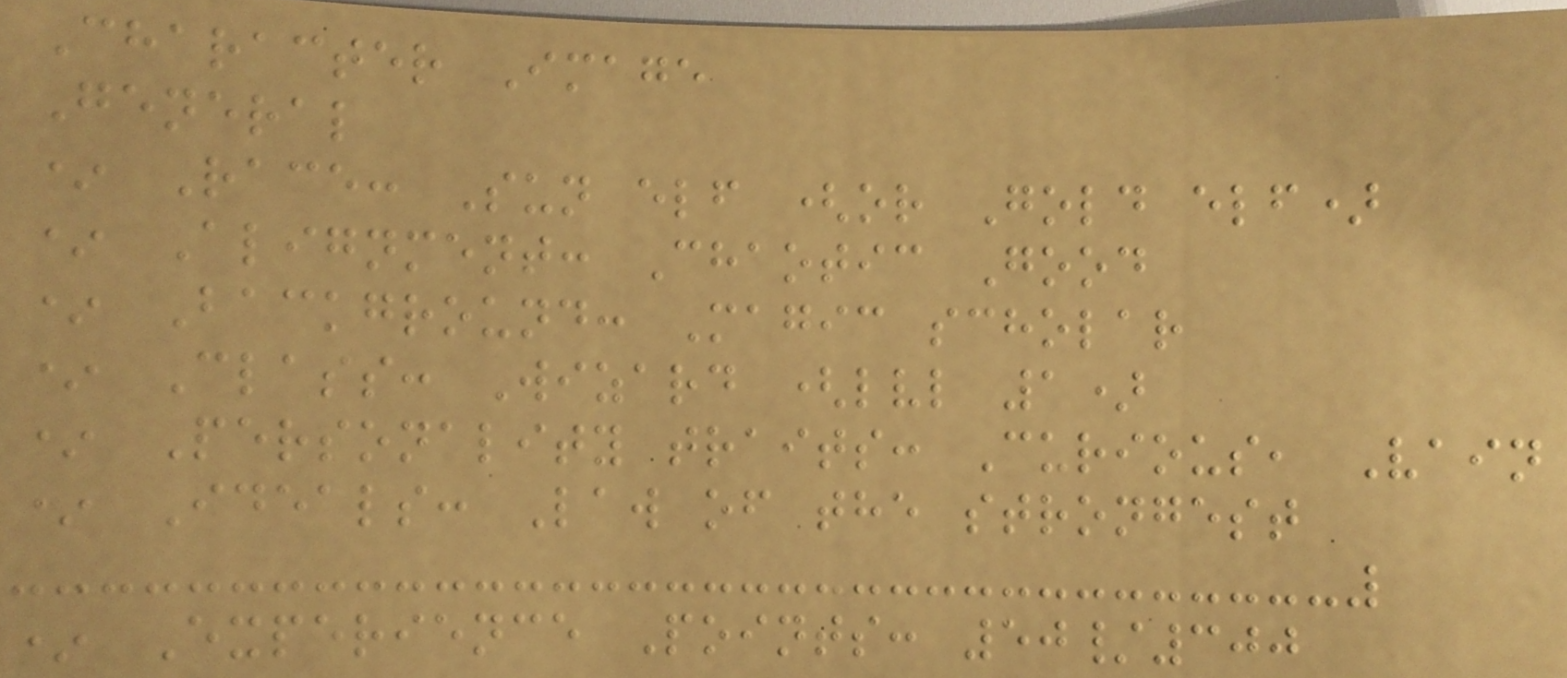Character Image
General
* Race: Sun elf (or Gold elf)
* Alignment: Chaotic Good
* Background: Magic scholar
* Class: Wizard (lvl 1)
* Personality traits: Curious, Vain
* Ideals: Law of the strongest
* Experience Points: 50/300
